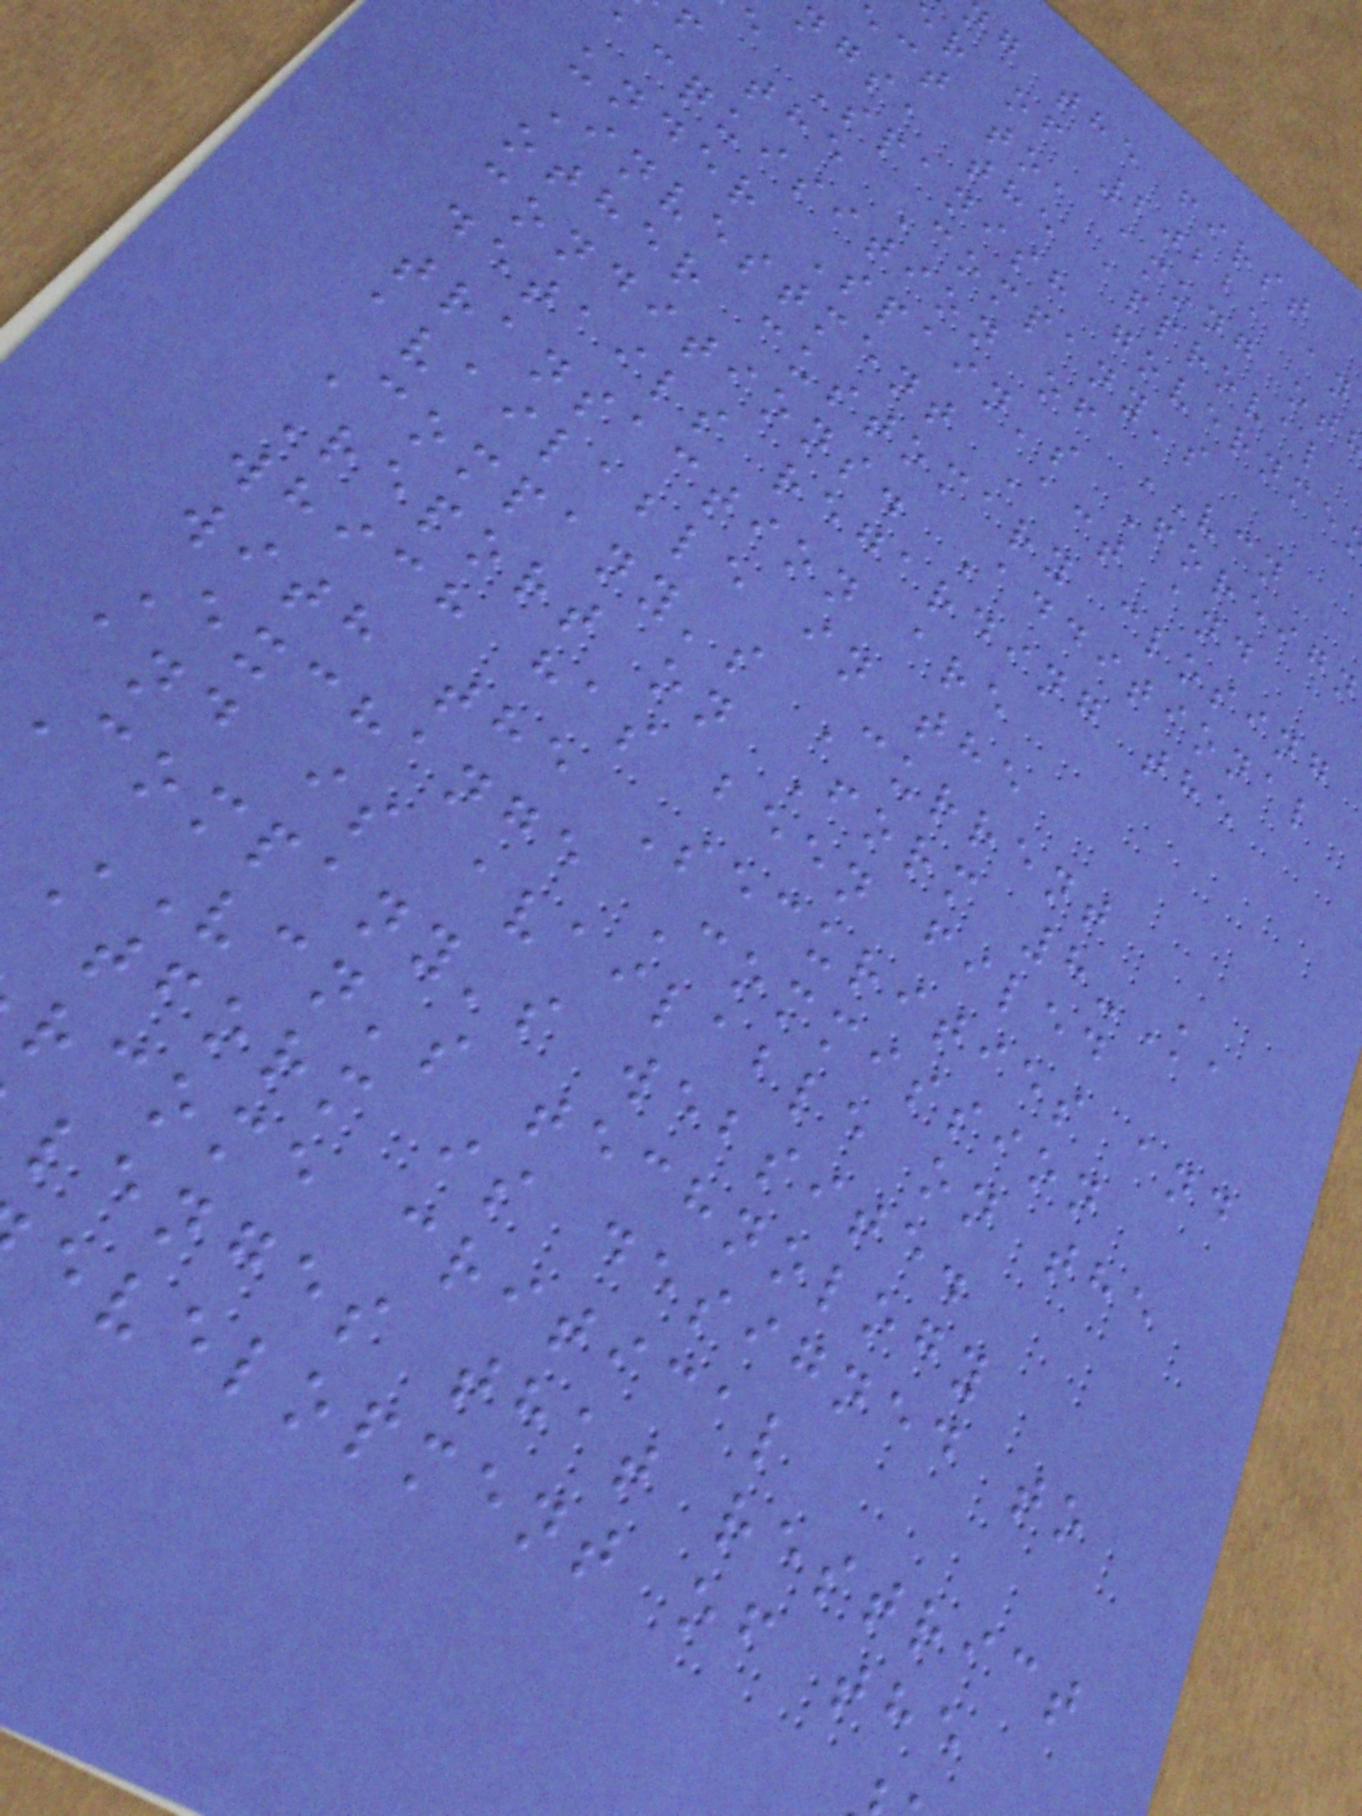g the first
er of 2022, an
ect to, among ot
ngs, the approval
e Spanish governme
f the Company's
acquisition of VCN
under Spain's Foreign
Investment Act and
other customary closing
conditions. Additional
details regarding the
transaction are
available in the
Company's Current
Report on Form 8-K,
which has been filed
with the Securities and
Exchange Commission
and is available on the
Company's website.
VCN's technology
atform is designed to
rcome critical
lenges that restrict
evelopment of the
